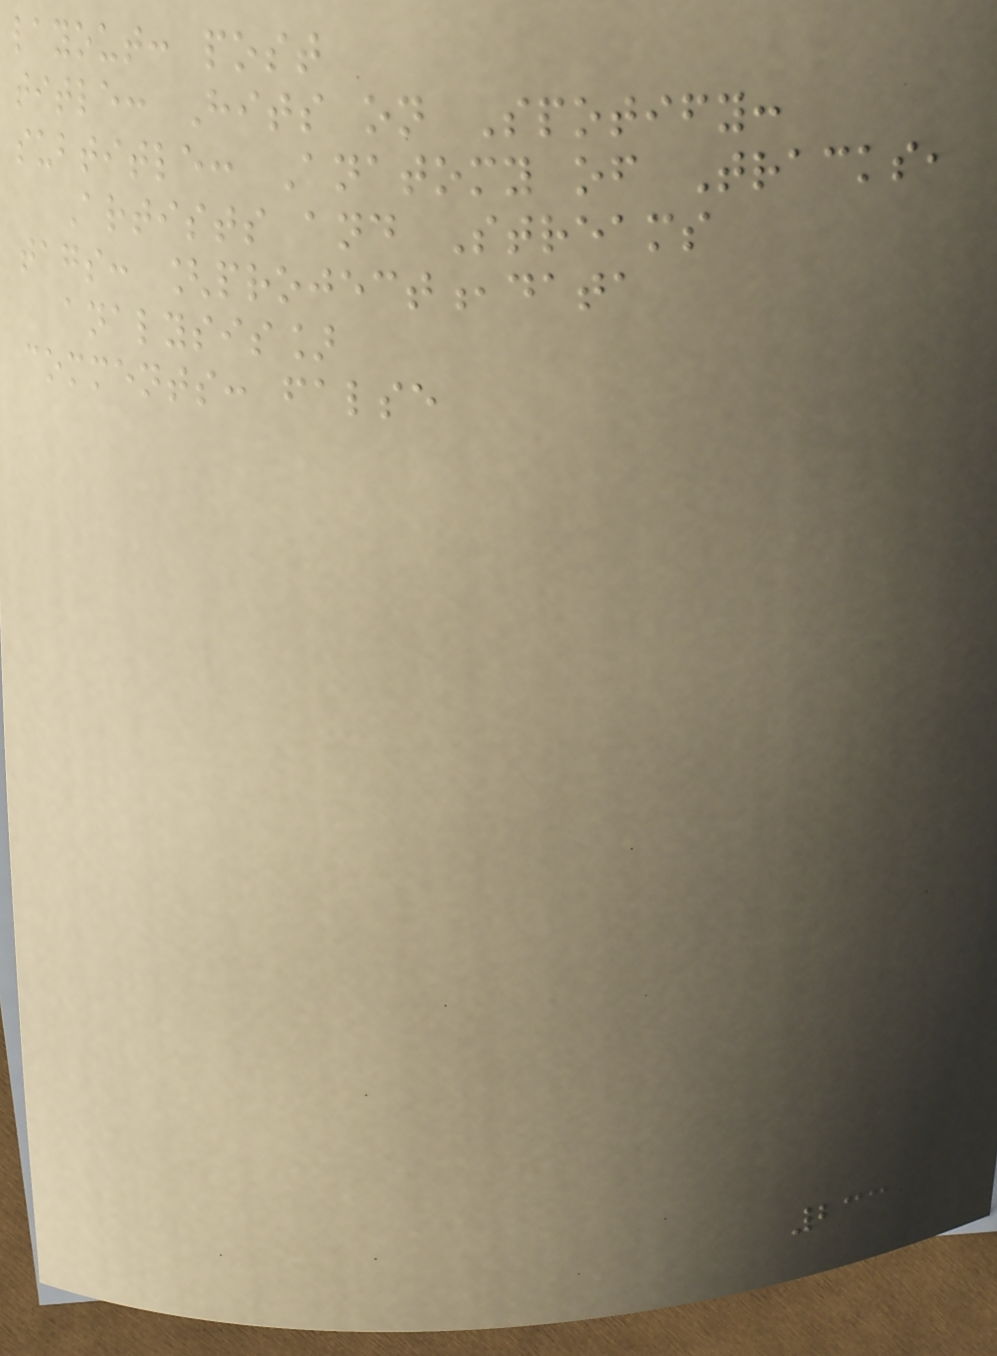layout: post
title: Hits on Spotify:
subtitle: Anatomy of Tracks,
Artists and Streams
tags: [project,data
analysis]
comments: false
233
